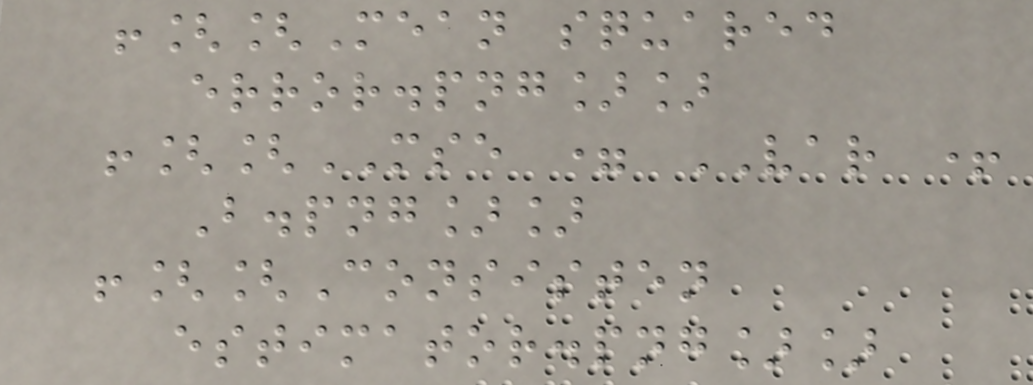![[Mean squared
error.png]]
![[MSE = VAR +
B.png]]
![[Consisten
estimator.png]]
